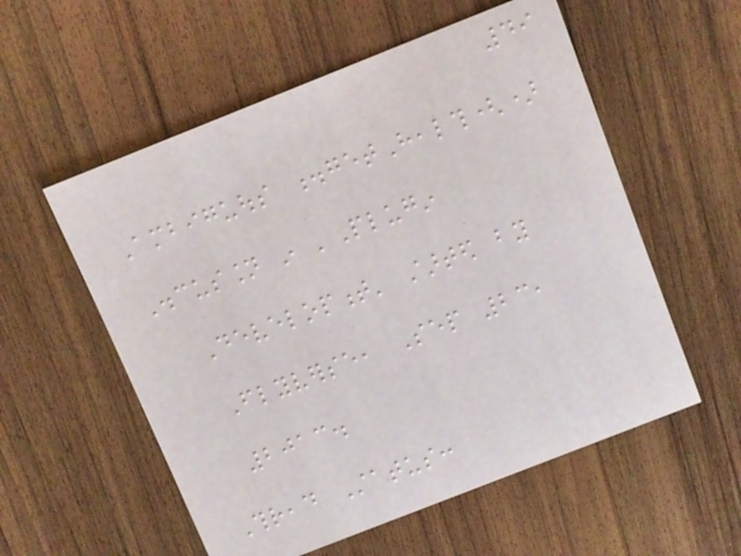49
Ambiguous .getHealth()
Discussion in 'Plugin
Development' started by
Flyverse, Sep 23,
2013.
Thread Status:
